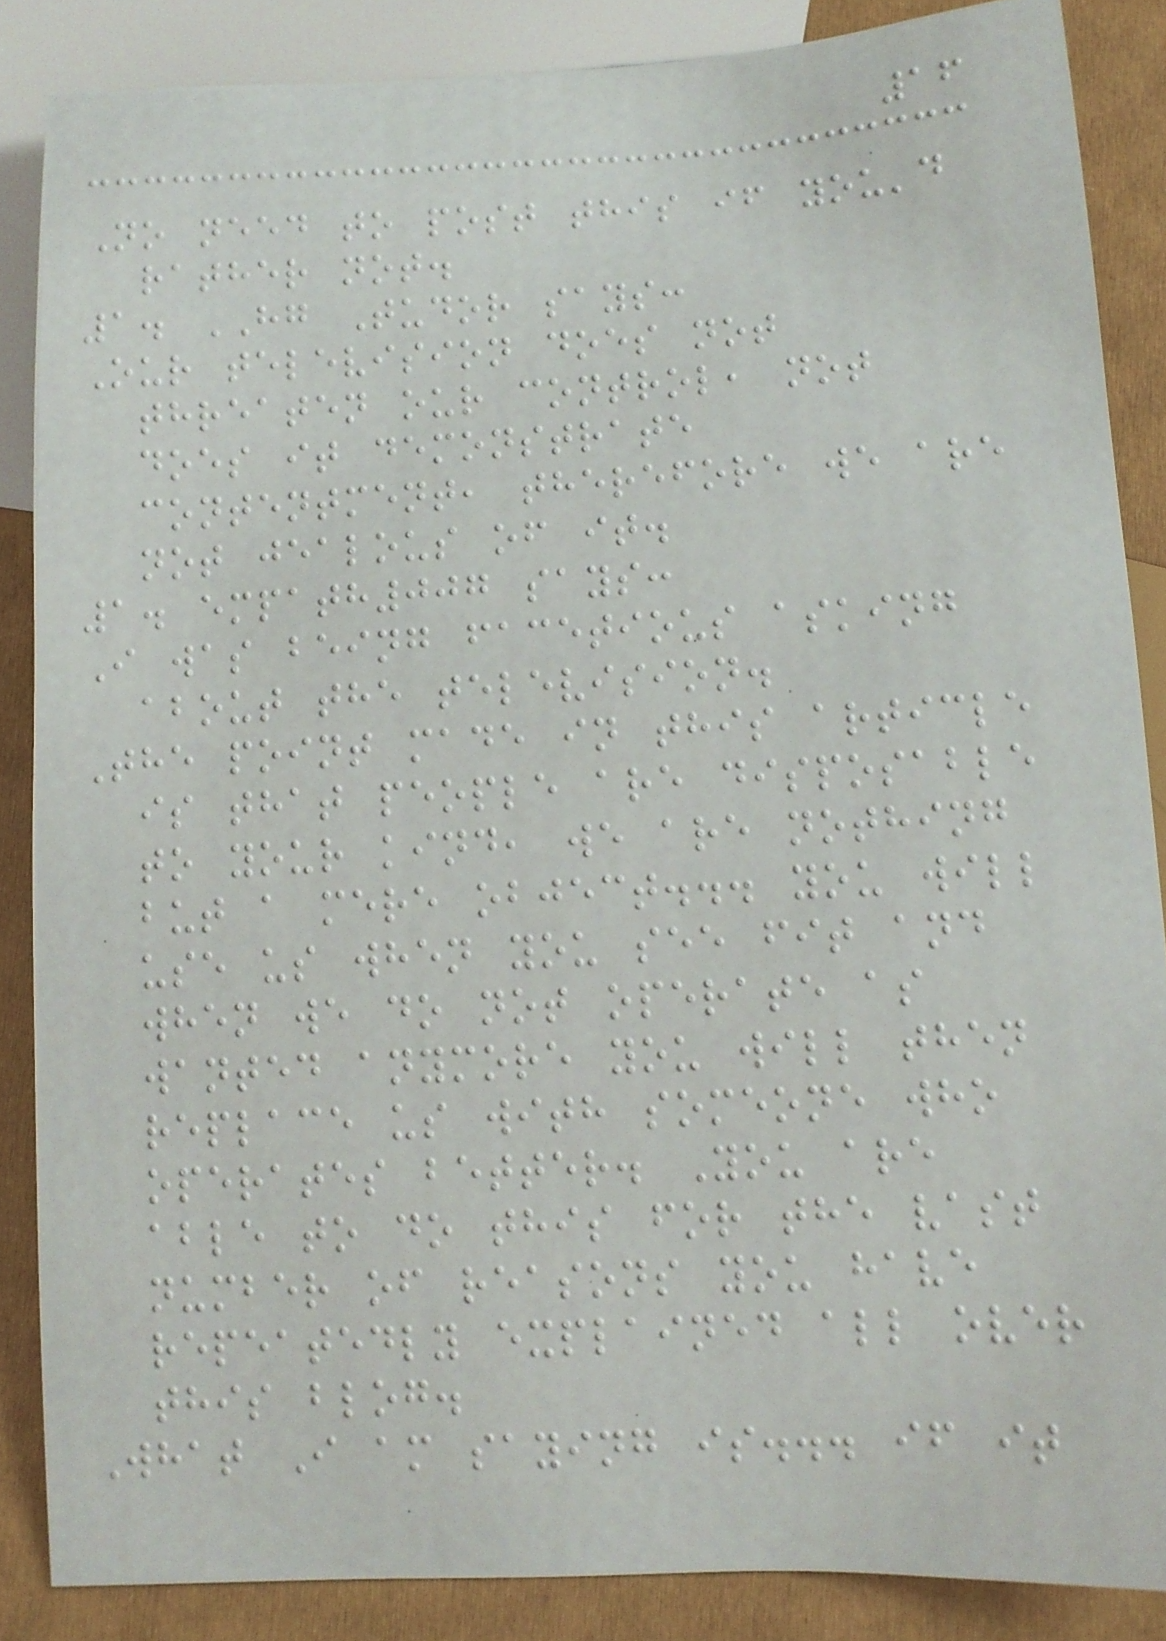16
No need to post this if you'd
rather not.
1. HG Tudor says:
Our television does not
threaten our control, not
does it demonstrate
contentment, therefore we are
not jealous of it.
1. empath007 says:
I was being facetious asking
about the television.
The point made in this article
is that people are disposable
to your kind, we are nothing
but a mere object... you will
use us when you see fit and
when we do not operate as
wanted anymore you will then
replace us with someone who
operates better. You are
able to do this for the vast
number of reasons you have
repeatedly explained all over
this blog.
What I am saying is... if it
